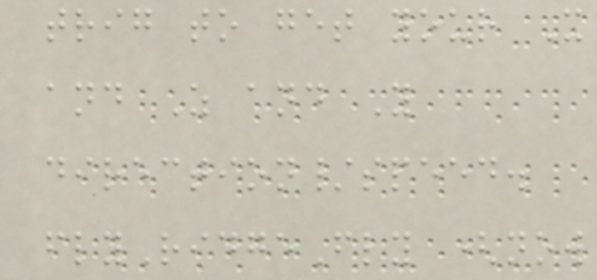trig to get your X
and Z and Y
direction/speed.
flyRidgeFly (now
